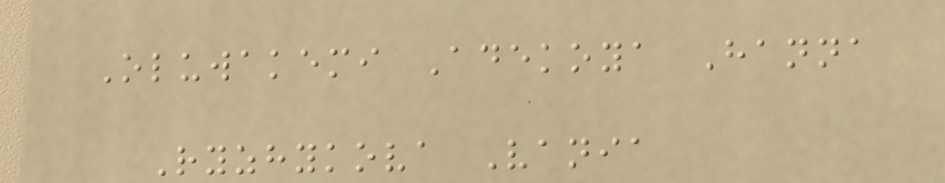Oluwakemi Adekoya Hanna
Ryzhykova Vania
